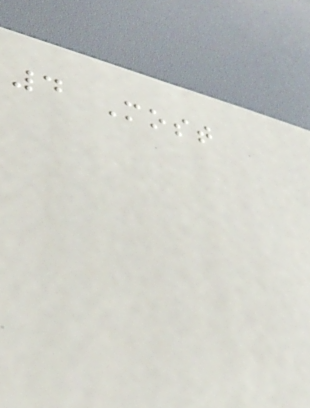4 Most
